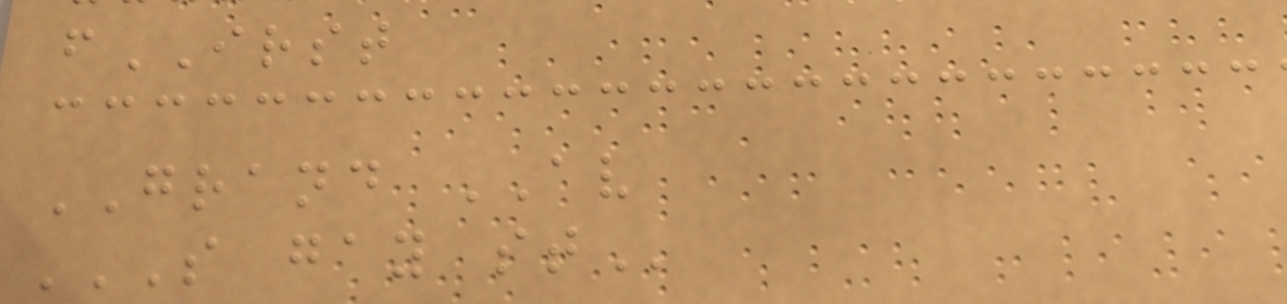fIRST
GRAND AV
S GAY ST
